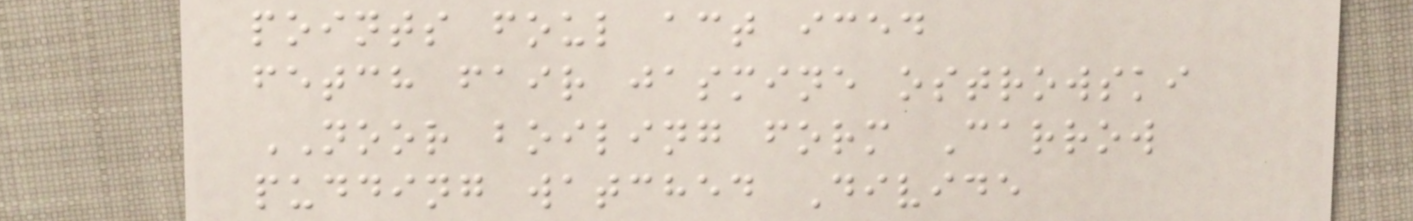points foul act iced
fetch fair jasmine ostrowski
NOOR boiling form Carrow
pudding watched Divide
